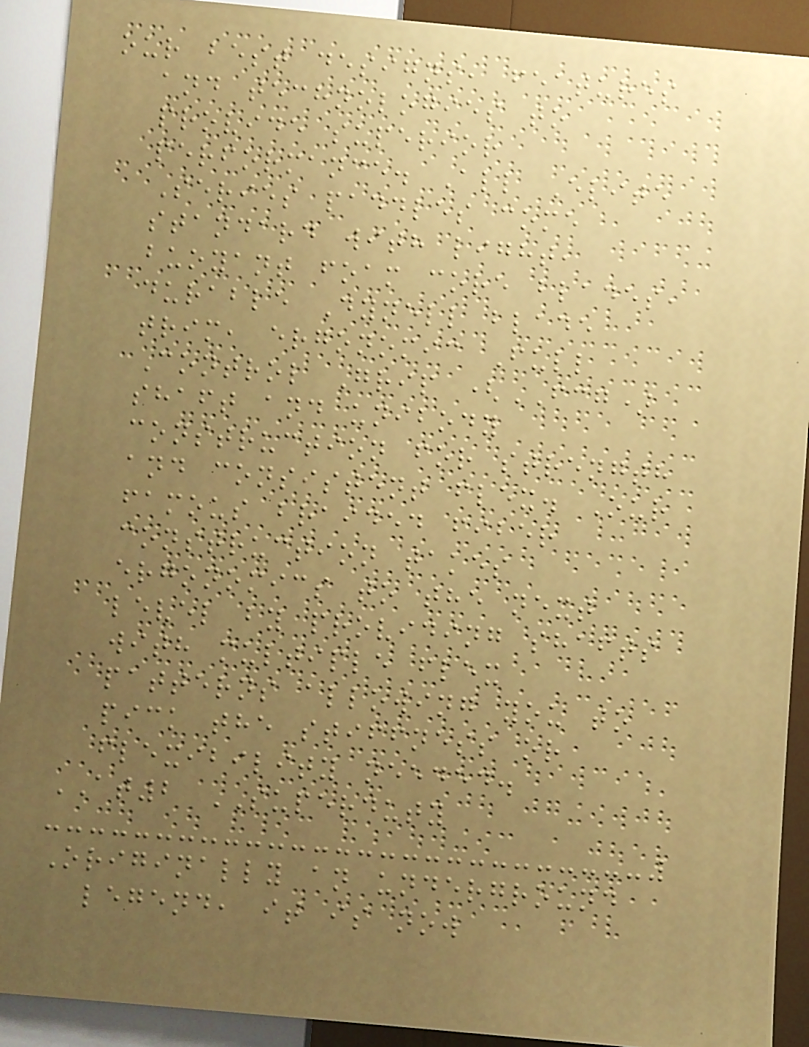our best designs, features
and technologies to
provide superior
performance. All Elite
Series paddles come
standard with light,
buoyant foam core blades,
durable Dynell blade
trim, ergonomic Full
Control Grip (FCG)
shaft and unibody
construction for strength
and consistent flex. Our
famous braided fiber
construction takes
ergonomics to the next
level by providing shafts
with multiple flex
patterns allowing you to
pick the stiffness or
flexibility needed.
AT2 SUPERDUTY
Originally an underground
legend, it is now
